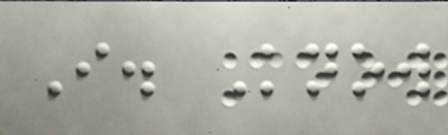I. Know
